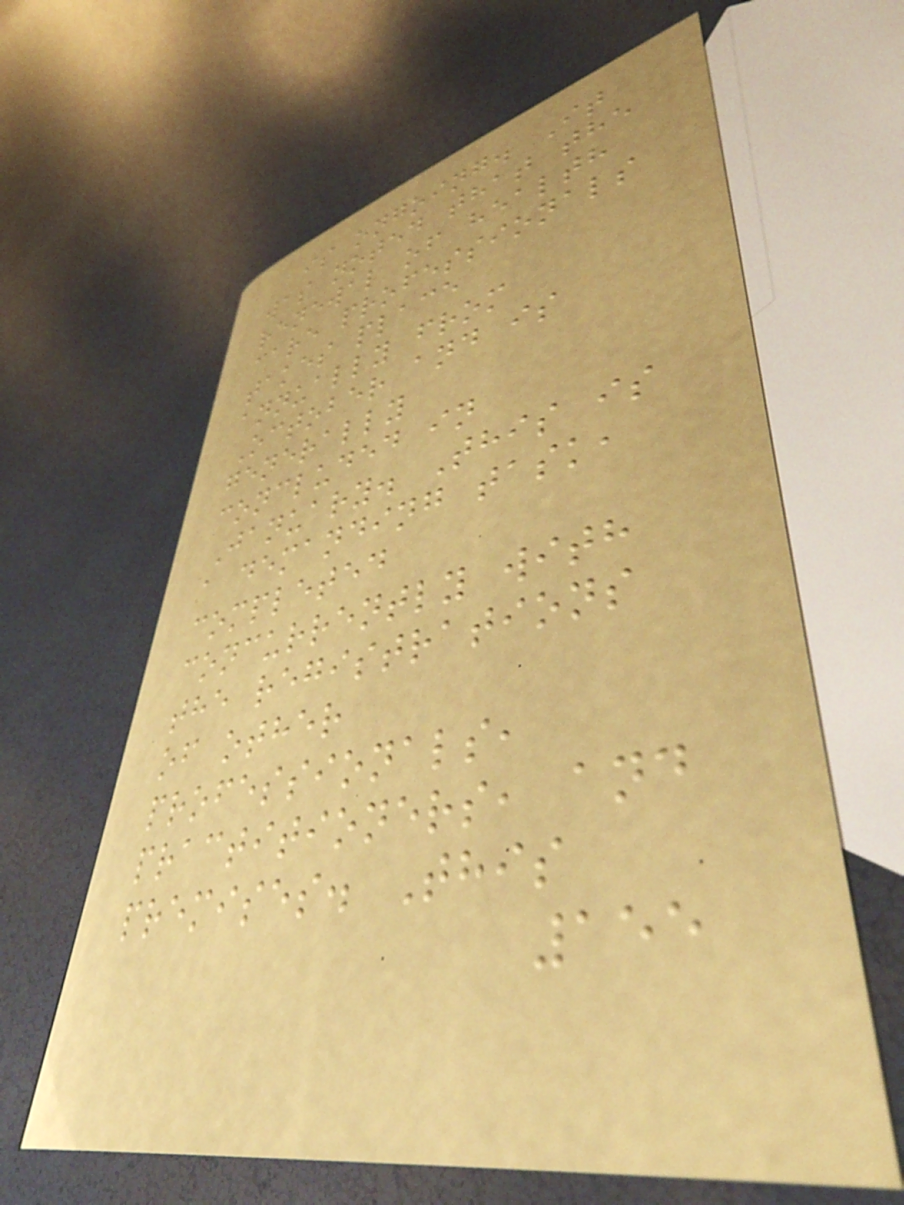is ongoing. It
was noted that the
renewal of health
care professionals
takes place
annually from
October and is
generally
concluded in
January. This is
a demanding task,
completed
concurrently with
the registrations
of other
professionals,
practitioners, and
premises. This
155
